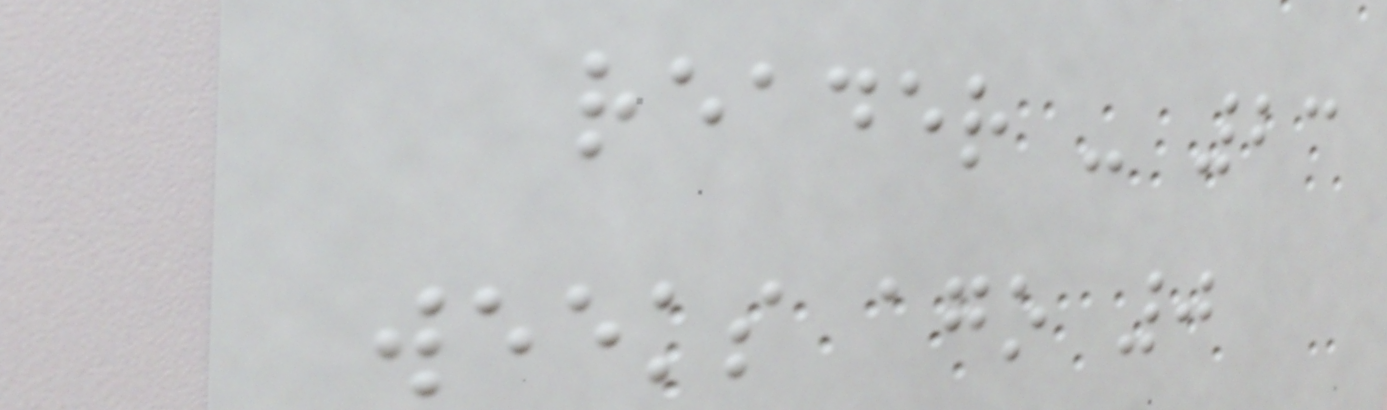reader - 23
weeks ago 0
